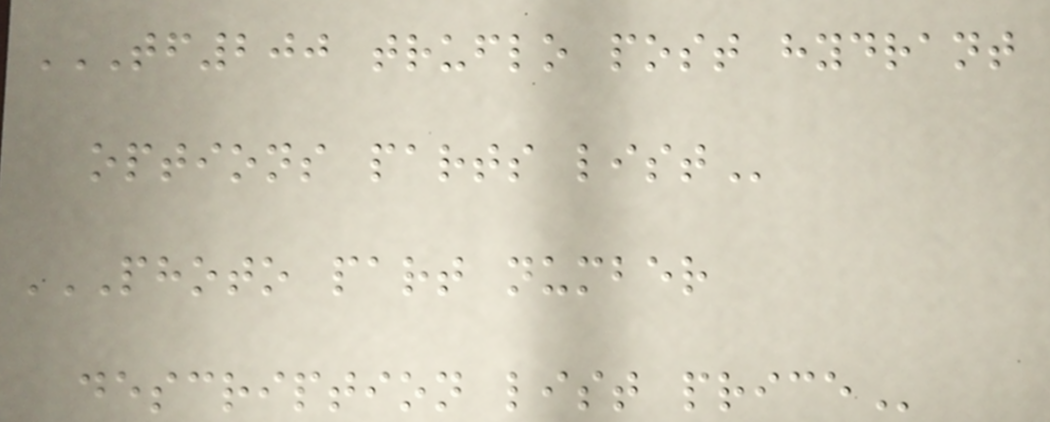TF200 TRUFLO POST HYDRANT
OPTIONS PARTS LIST
PHOTO PART NUMBER
DESCRIPTION LIST PRICE
